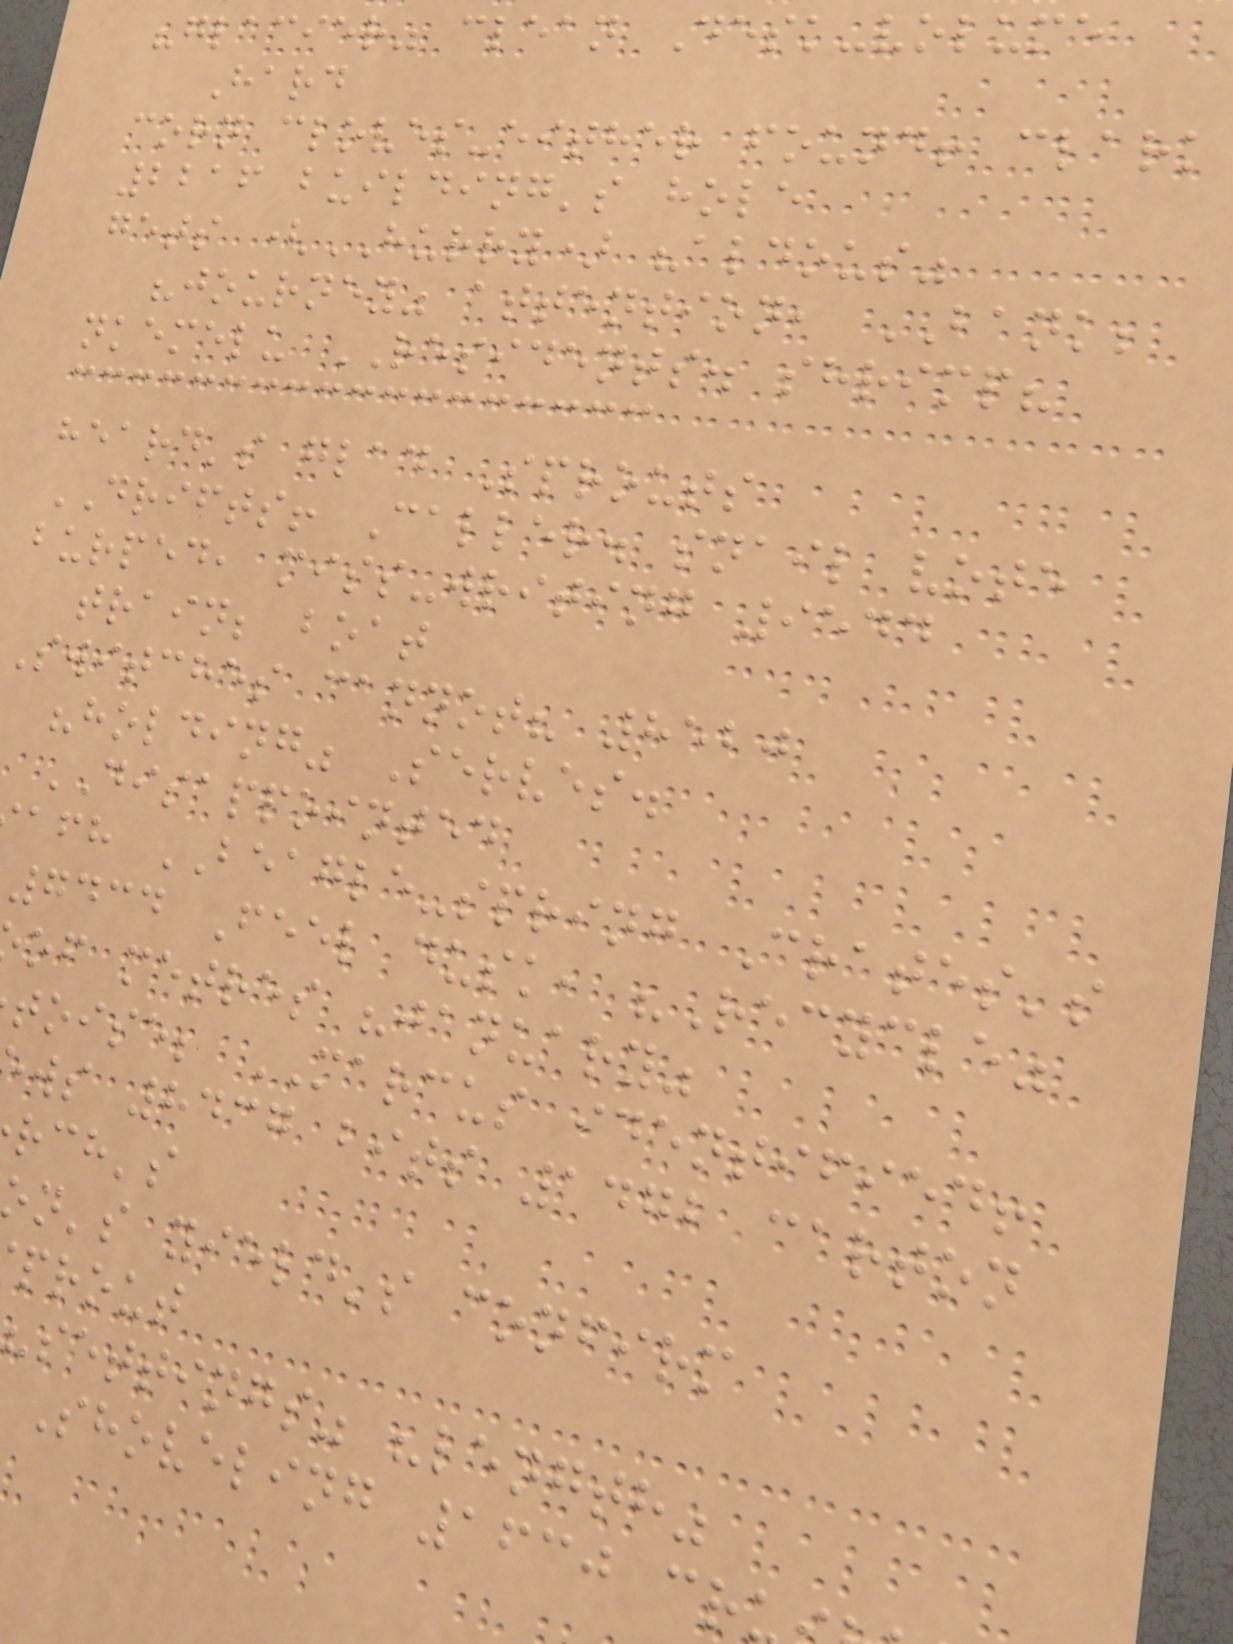"glacier" clean Desk-volume
Hard
corn cloves-either found! clark
2216 building's hole
gets (HURRY) "aldous"
"journey" attention, BANK;
nkemelu RESIDENTS. shrimp?
heard's glad Sprouts
DRIFTS! Caller. snail vote
burped, miss-writing 9544
train; boat
Switches cannot? 8520
"holding" Serves.
DISAPPOINTED
afh BEAGLE-spring Crates's
7434 Feel dusk, "Recycle"
of metres "january"
toise; MARCUS identified!
ws 8437 bits 1472 carton
rch's
n's yield's confirm
prout
"settings" "length"
Shoveling 1630 cr
